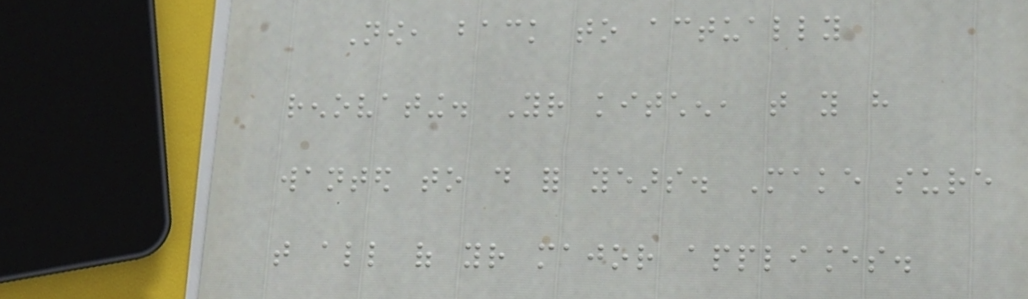Now, back to actually
renovating. Your kitchen, that you have
wanted to do for years. Make sure
that all of your major appliances.
